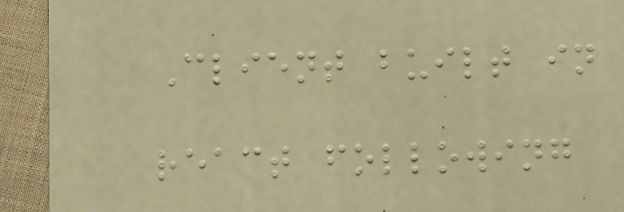Client built in
react following
